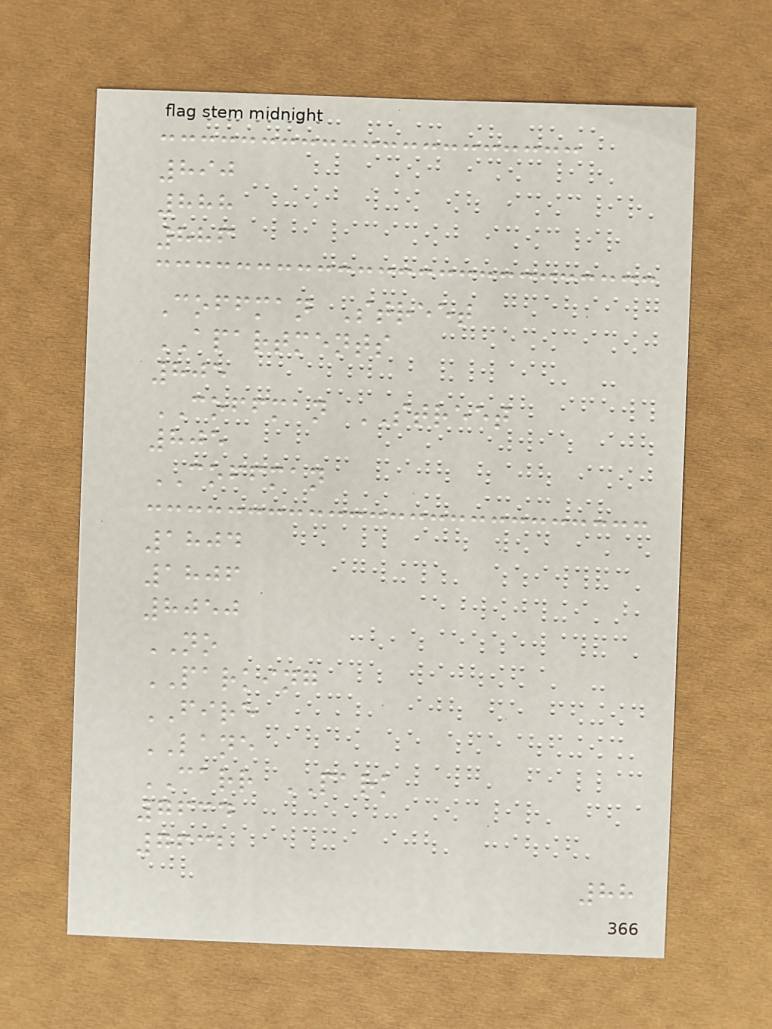890
888
886
Coffman Street
APARTMENTS
805
COFFMAN STREET
805
COFFMAN
1804
1806
8050
NO
PARKING
FIRE
LANE
CARR PARK
7634
7632
88
